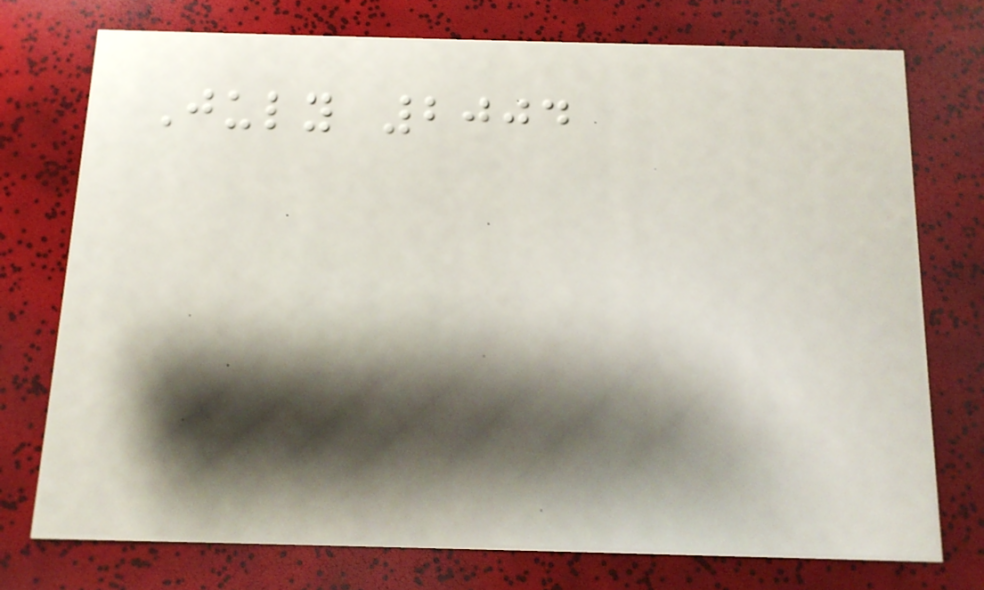July 2004
